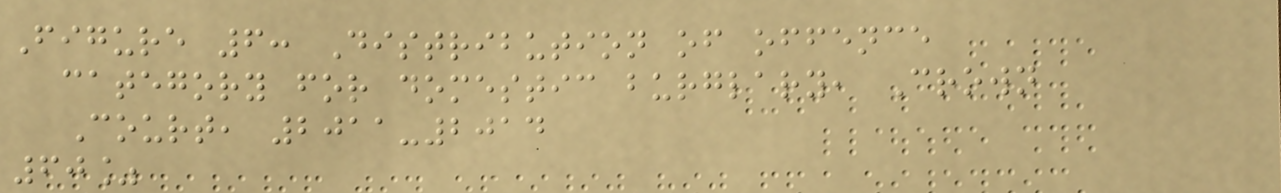Figure 6: Distribution of offence
category for domestic burglary, Crown
Court, 2011-2014
60%
